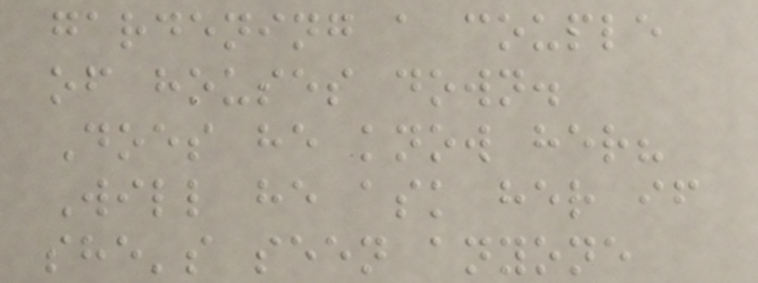gardening a couple
of houses down.
Does he know her?
Will he ask her if
she's seen anyone
